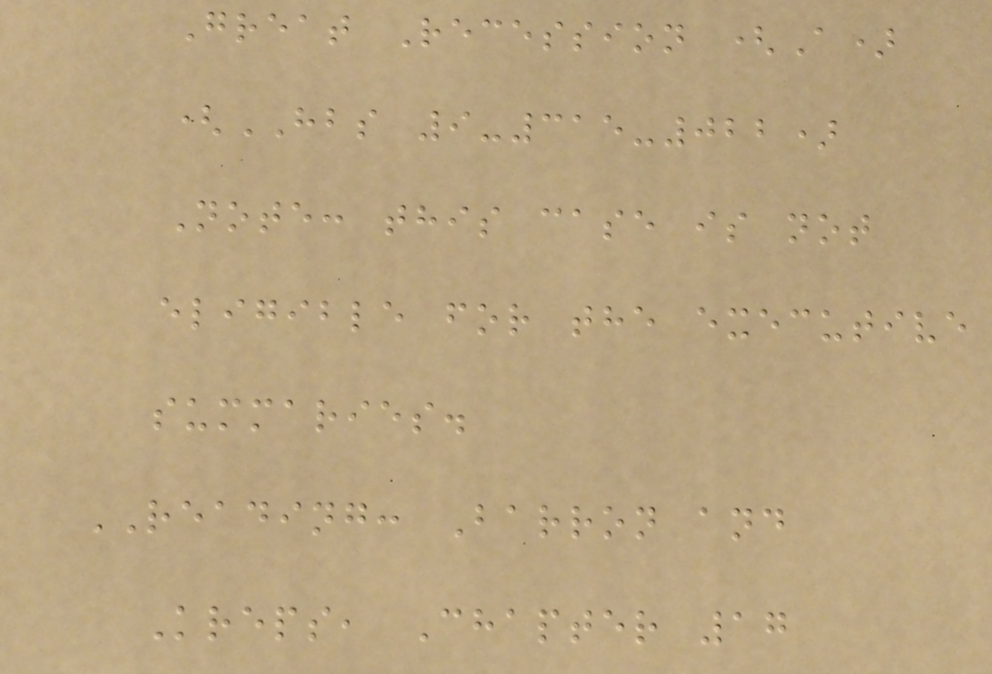Great Recession (A)
(HBS 9-315-022)
Note: this case is not
eligible for the executive
summaries.
READING: Barron and
Kreps, Chapter 17
